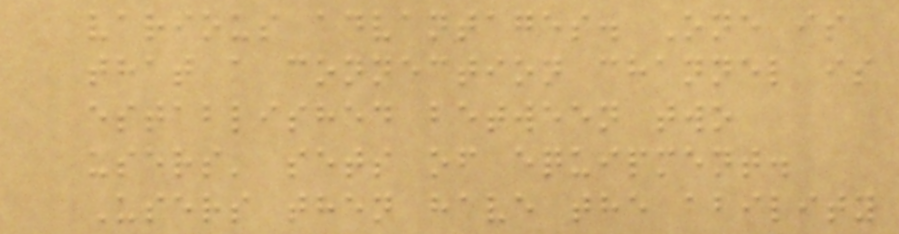various advantages. One is
that a connection channel is
established between two
users' sets of equipment.
Users then have the ability
